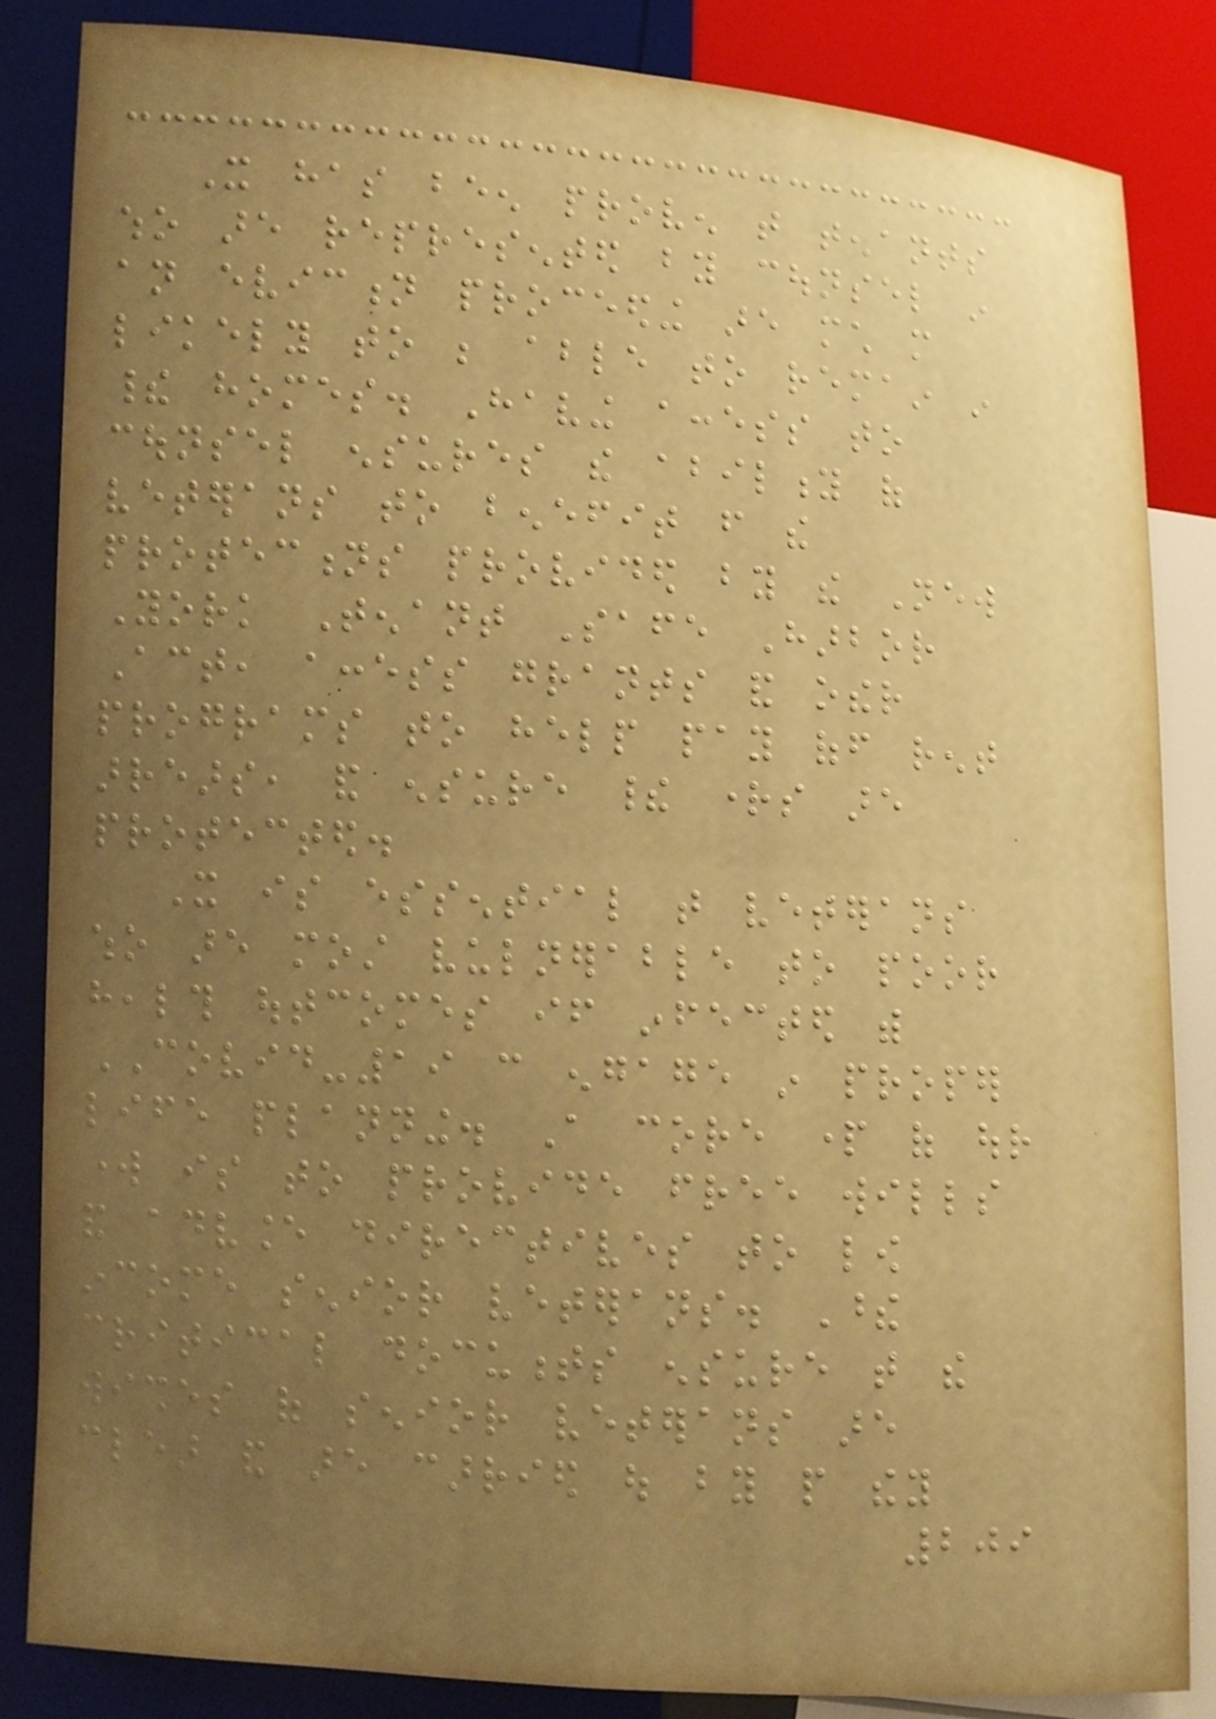It has been proven that tenants
who are represented by counsel in
an eviction proceeding are much more
likely to be able to remain in
their homes. Having access to
counsel ensures the ability of
veterans to benefit from the
protections provided by the New
York Tenant Safe Harbor
Act, access grants and other
programs to help pay off rent
arrears, and ensure their rights are
protected.
It is essential that veterans
who are most vulnerable to poor
health outcomes if infected with
COVID-19 can engage in proper
life planning. A core part of our
work is to provide free wills
and advance directives to low
income senior veterans. These
critical documents ensure that the
wishes of senior veterans are
clear and are carried out by people they
209
